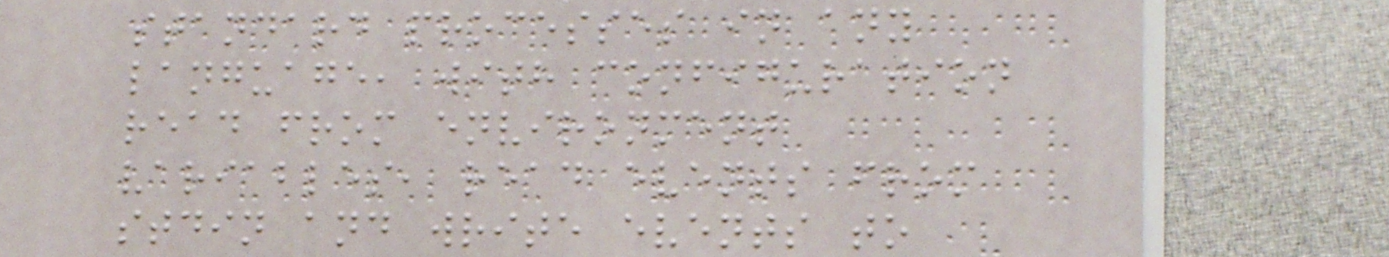standard processes in any
language, with configuration
read from environment
variables, read events from
stdin and write events to
